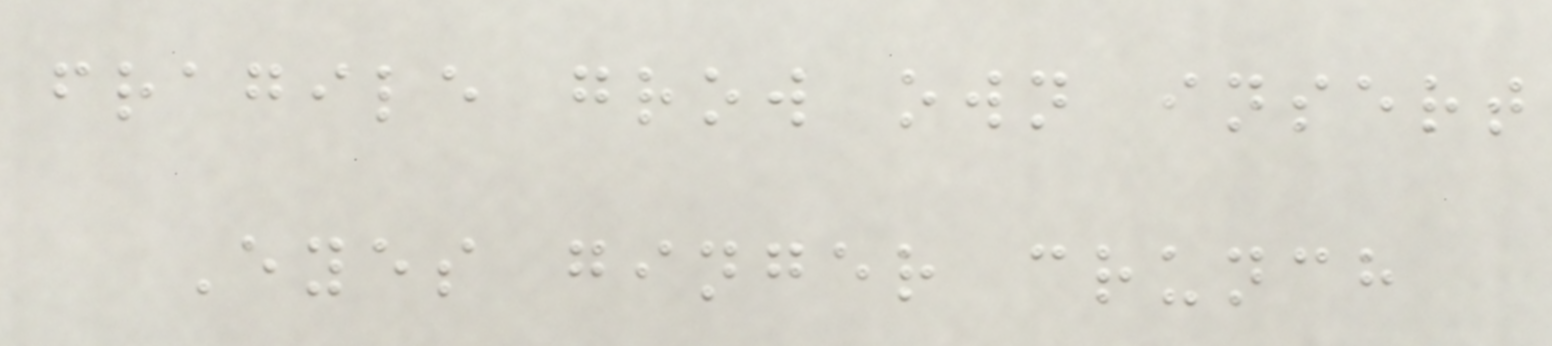fragile grow own insert
Eyes ginger crunch
